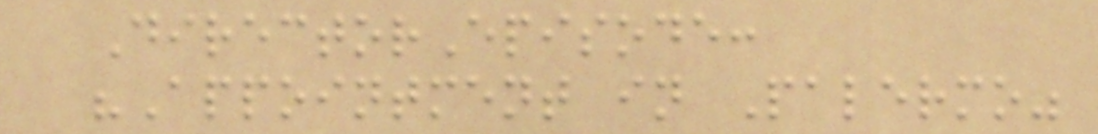DirectorEpisode:
"Appointment in Palermo"
